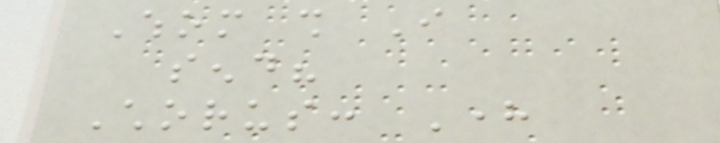Whom shall I
send?
Chorus: Here
